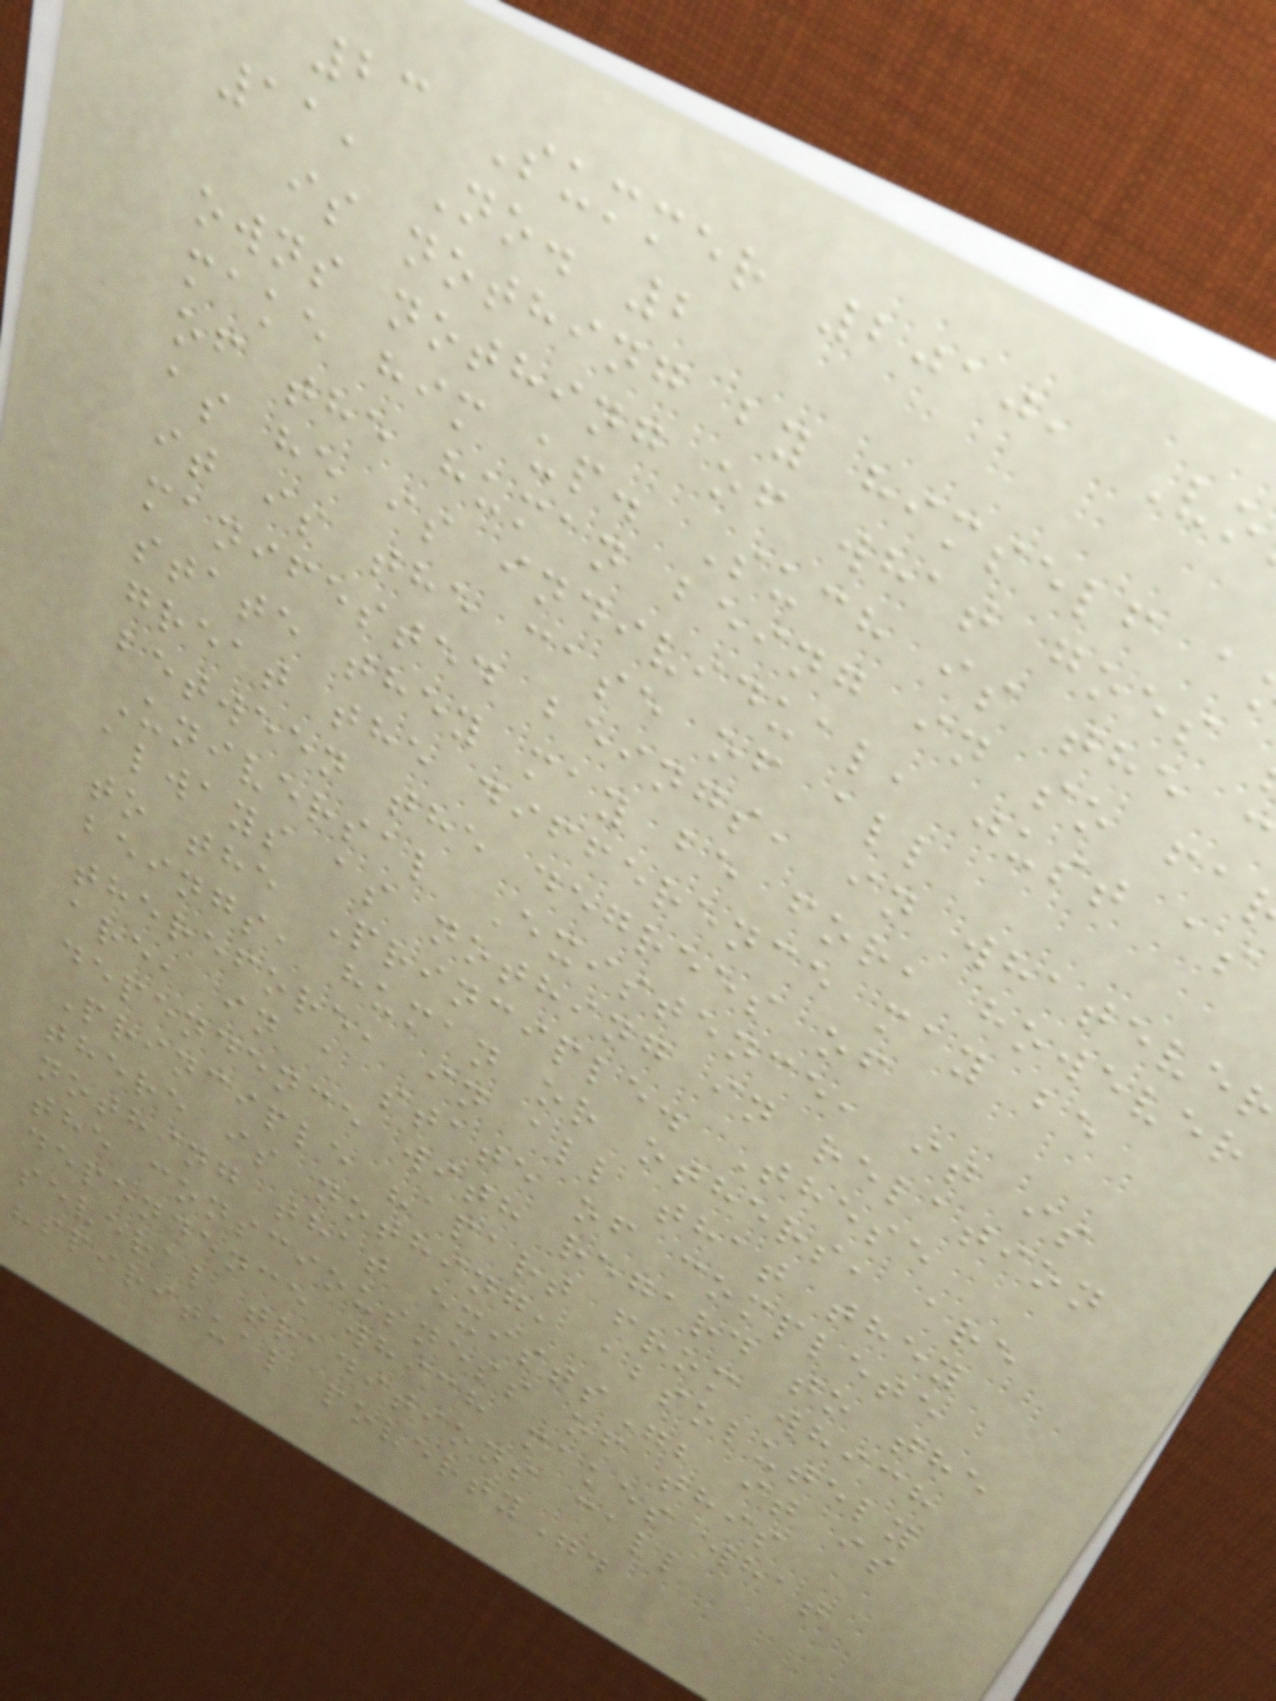23 Summer 2010, Vo
11, No. 2
is nothing by himself a
owns nothing of what goes
make him up. Such is the c
of the human being in so fa
as he is individual, just as
it is the case of all
manifested beings, in whateve
state they may be for, however
great the difference may be
between the degrees of
Universal Existence, it is
always as nothing in relation
to the Principle. These
beings, human or others, are
therefore, in all that they
are, in a state of complete
dependence with regard to the
Principle "apart from which
there is nothing, absolutely
nothing that exists"; it is
the consciousness of this
dependence which makes what
several traditions call
"spiritual poverty".
